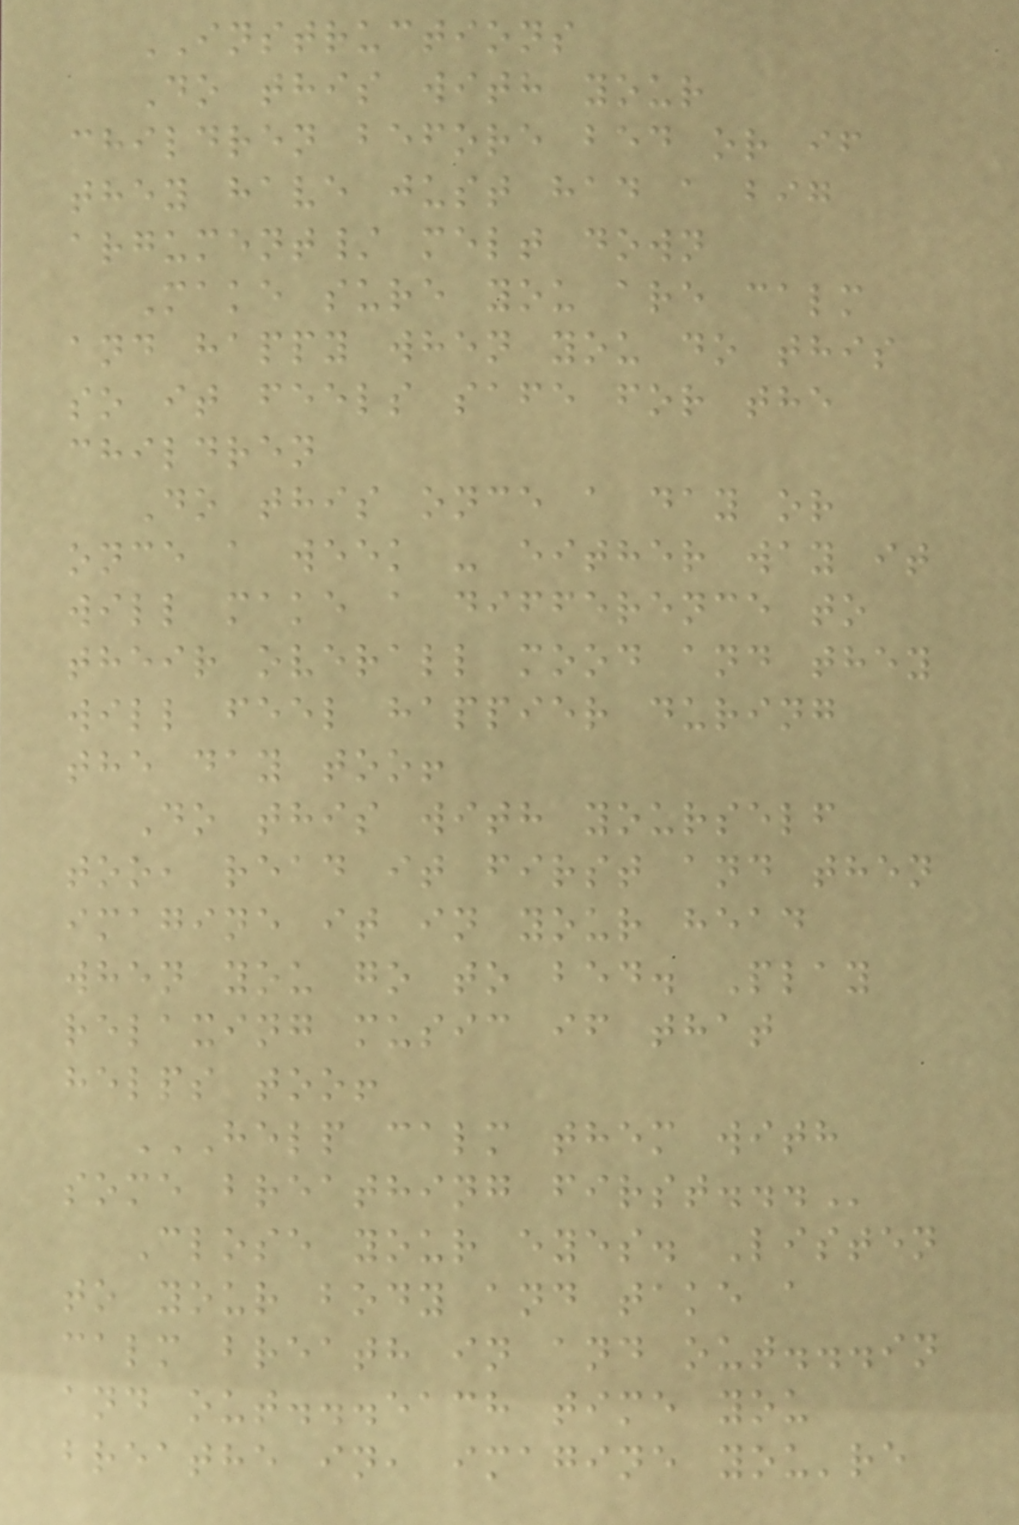INSTRUCTIONS
Do this with your
children before bed or if
they have just had a big
argument/ melt down
Make sure you are calm
and happy when you do this
so it feels safe for the
children
Do this once a day or
once a week - either way it
will make a difference to
their overall mood and they
will feel happier during
the day too!
Do this with yourself
too, read it first and then
imagine it in your head
when you go to bed. Play
relaxing music if that
helps too!
HELP CALM THEM WITH
SOME BREATHING FIRST...
Close your eyes. Listen
to your body and take a
calm breath in and out...in
and out...each time you
breathe in, imagine you're
